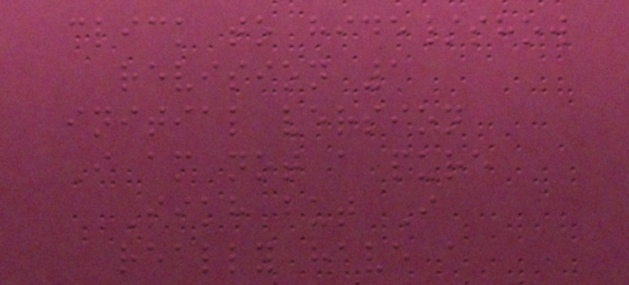click to hide/show
revision 1
initial version
I am not a pure
Sikh but I
really have a
